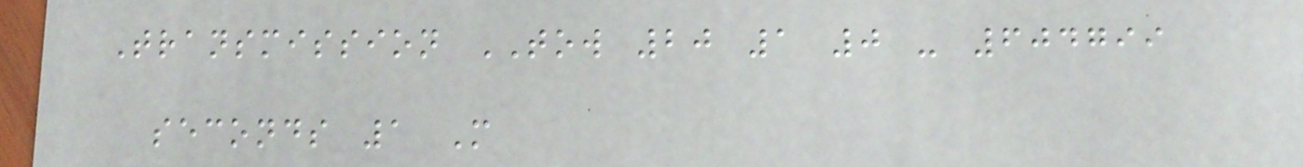Transmission TOW 20 1 0 - 604799
seconds 1 M
